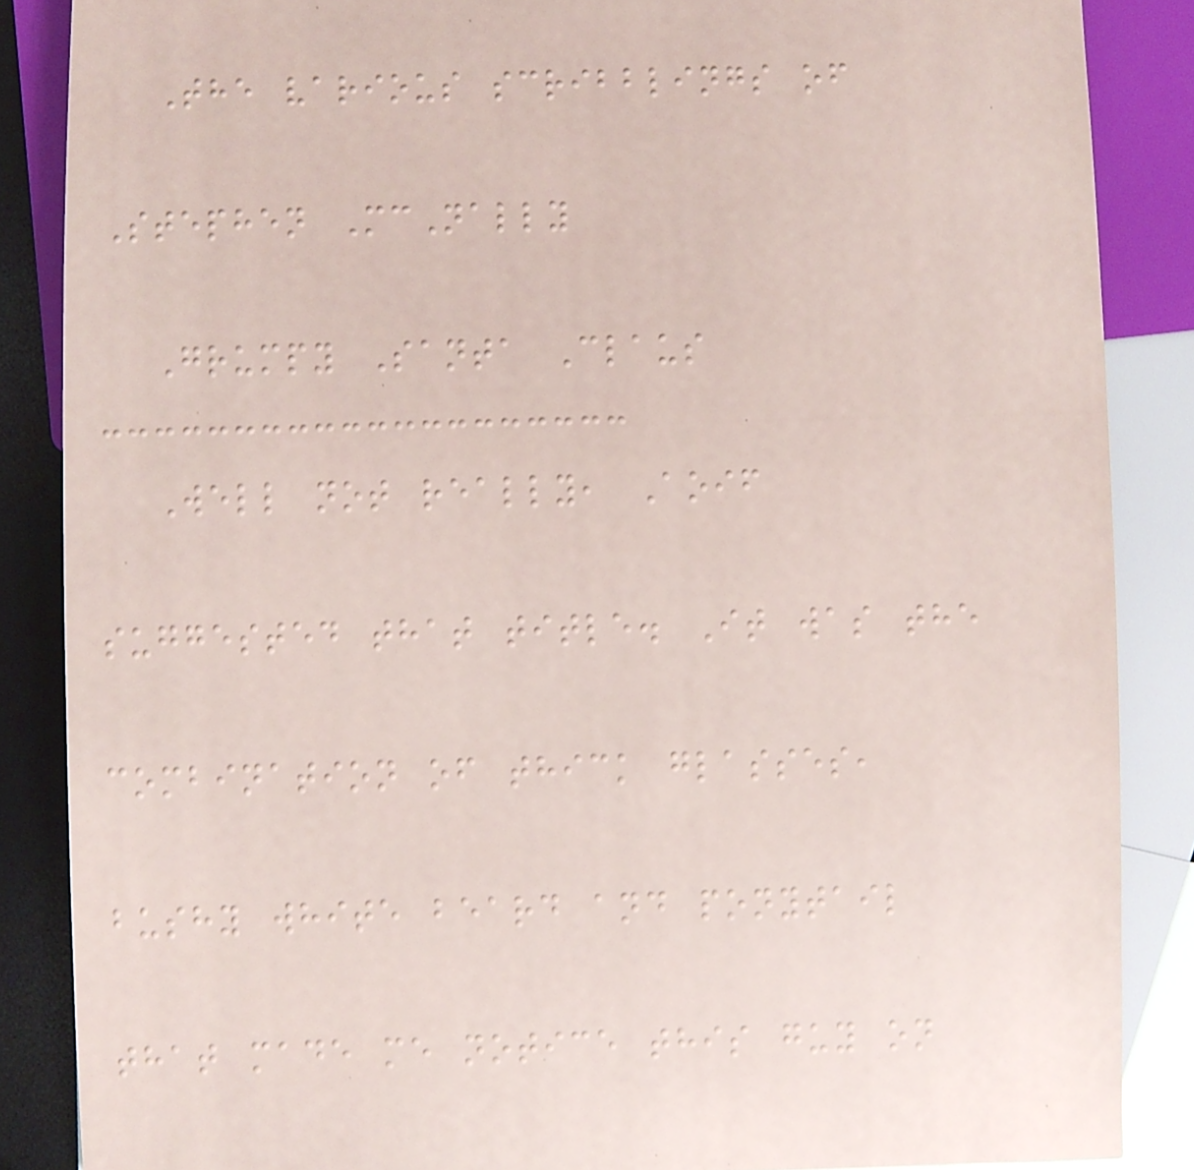The various scribblings of
Stephen McNally
Grumpy Santa Claus
Well not really, Aoif
suggested that title. It was the
combination of thick glasses,
bushy white beard and ponytail
that made me notice this guy on
